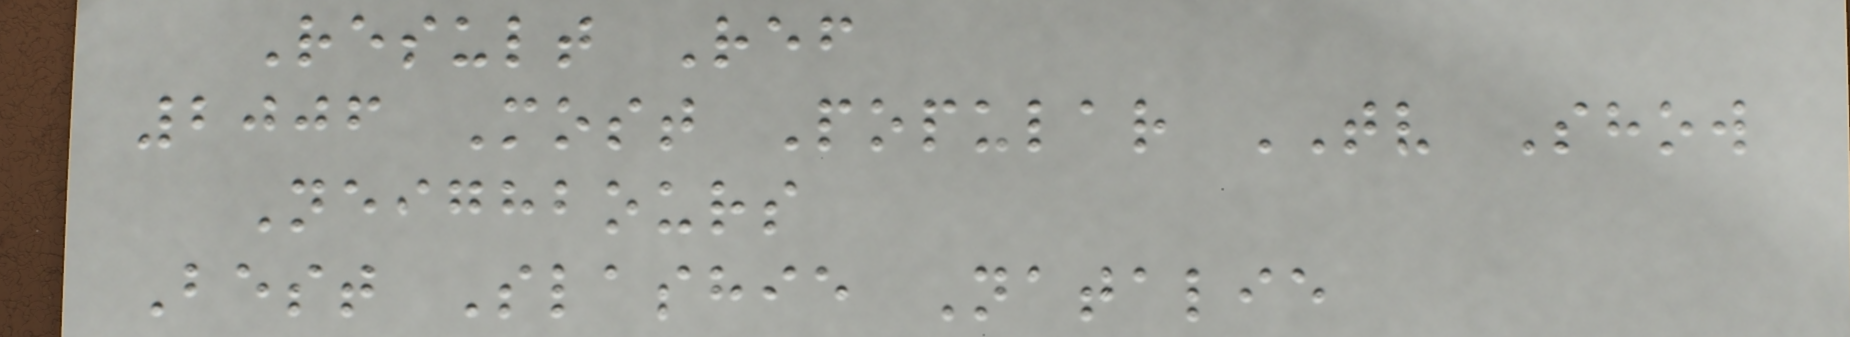Result Ref
2006 Most Popular TV Show
Neighbours
Best Slashie Natalie
